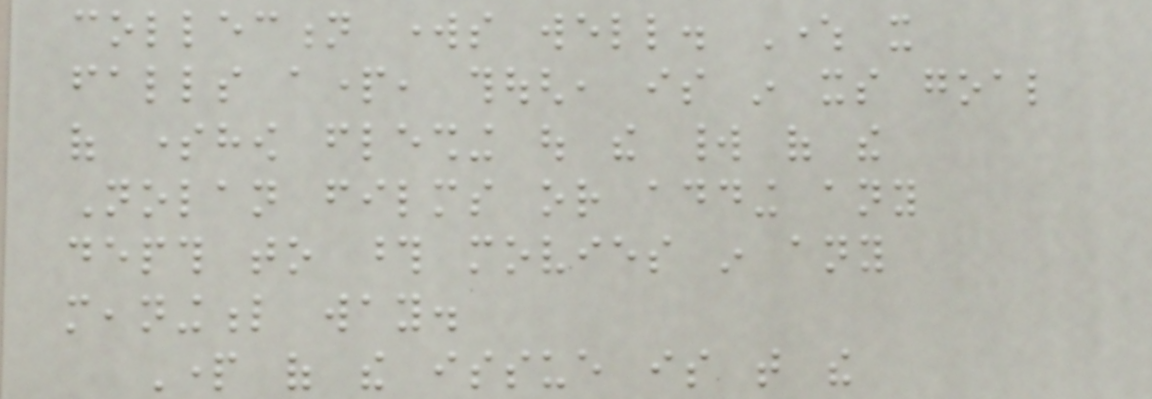collection works well. Where it
falls apart, though, is in its goal
of somehow fleshing out the world of the
Nolan films or adding any
depth to those movies in any
meaningful way.
Part of the issue is that the
